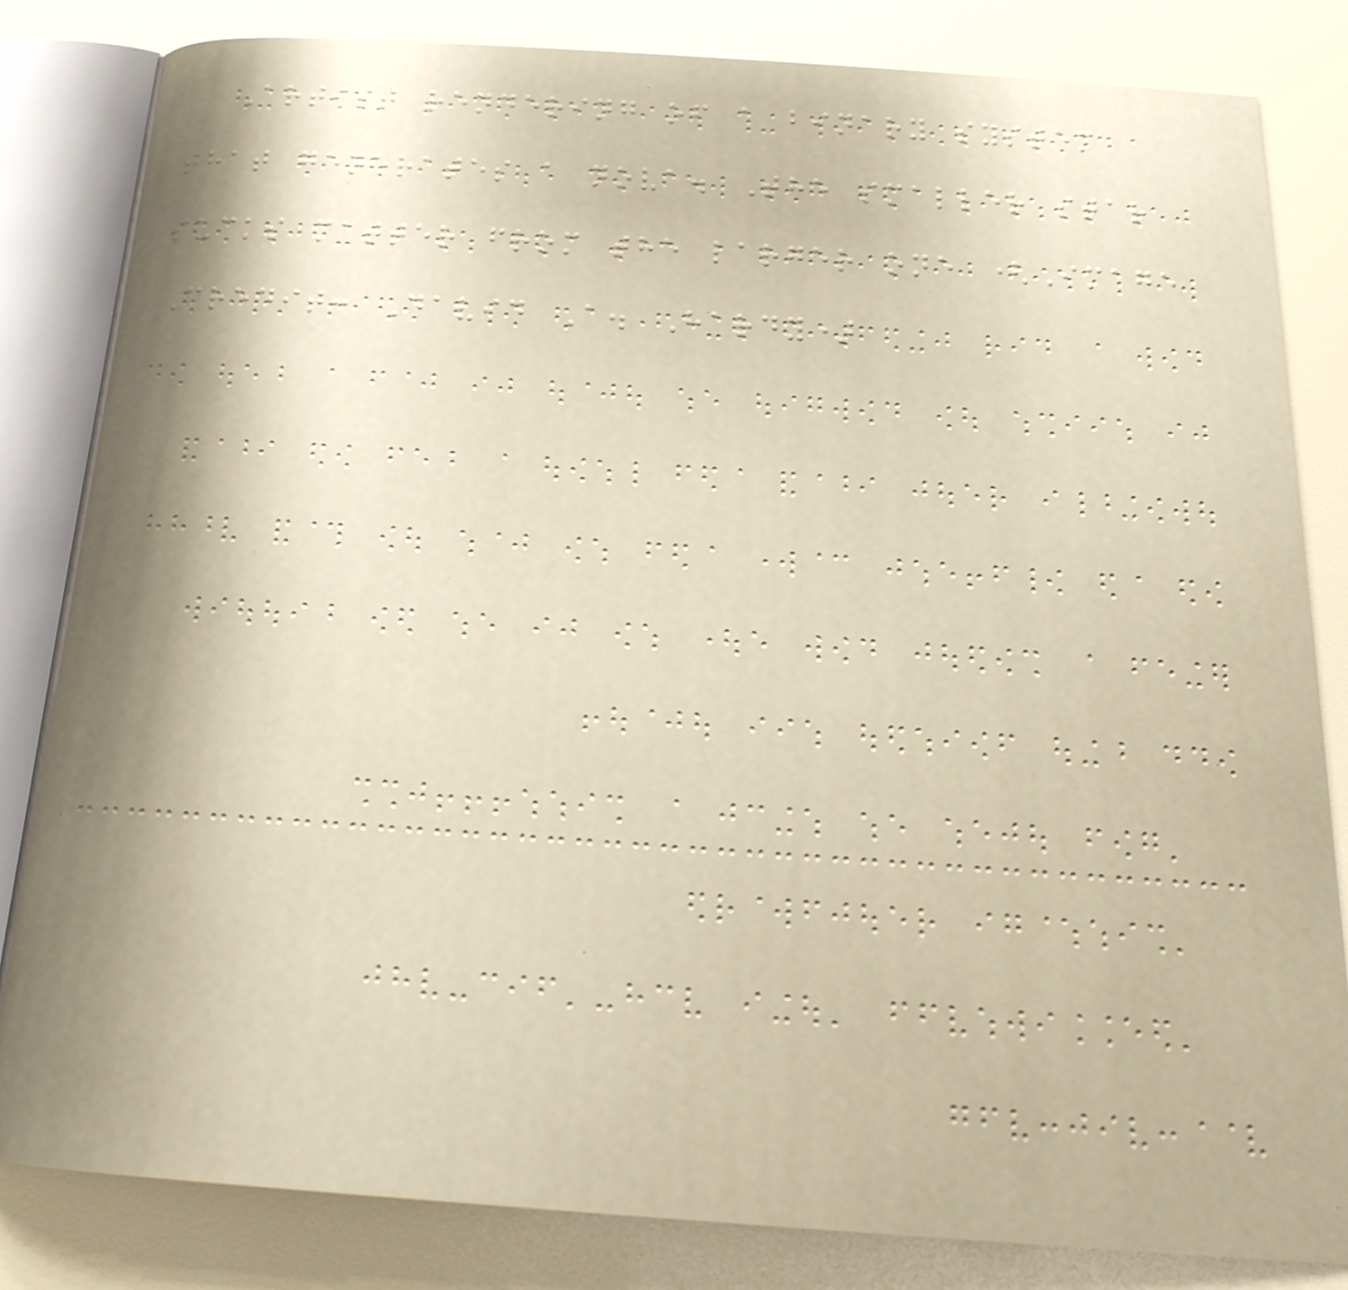Artist rendering of a binary system
that generates a nova. The smaller star
sucks matter from the larger one (Image
Credit: David A. Hardy)
